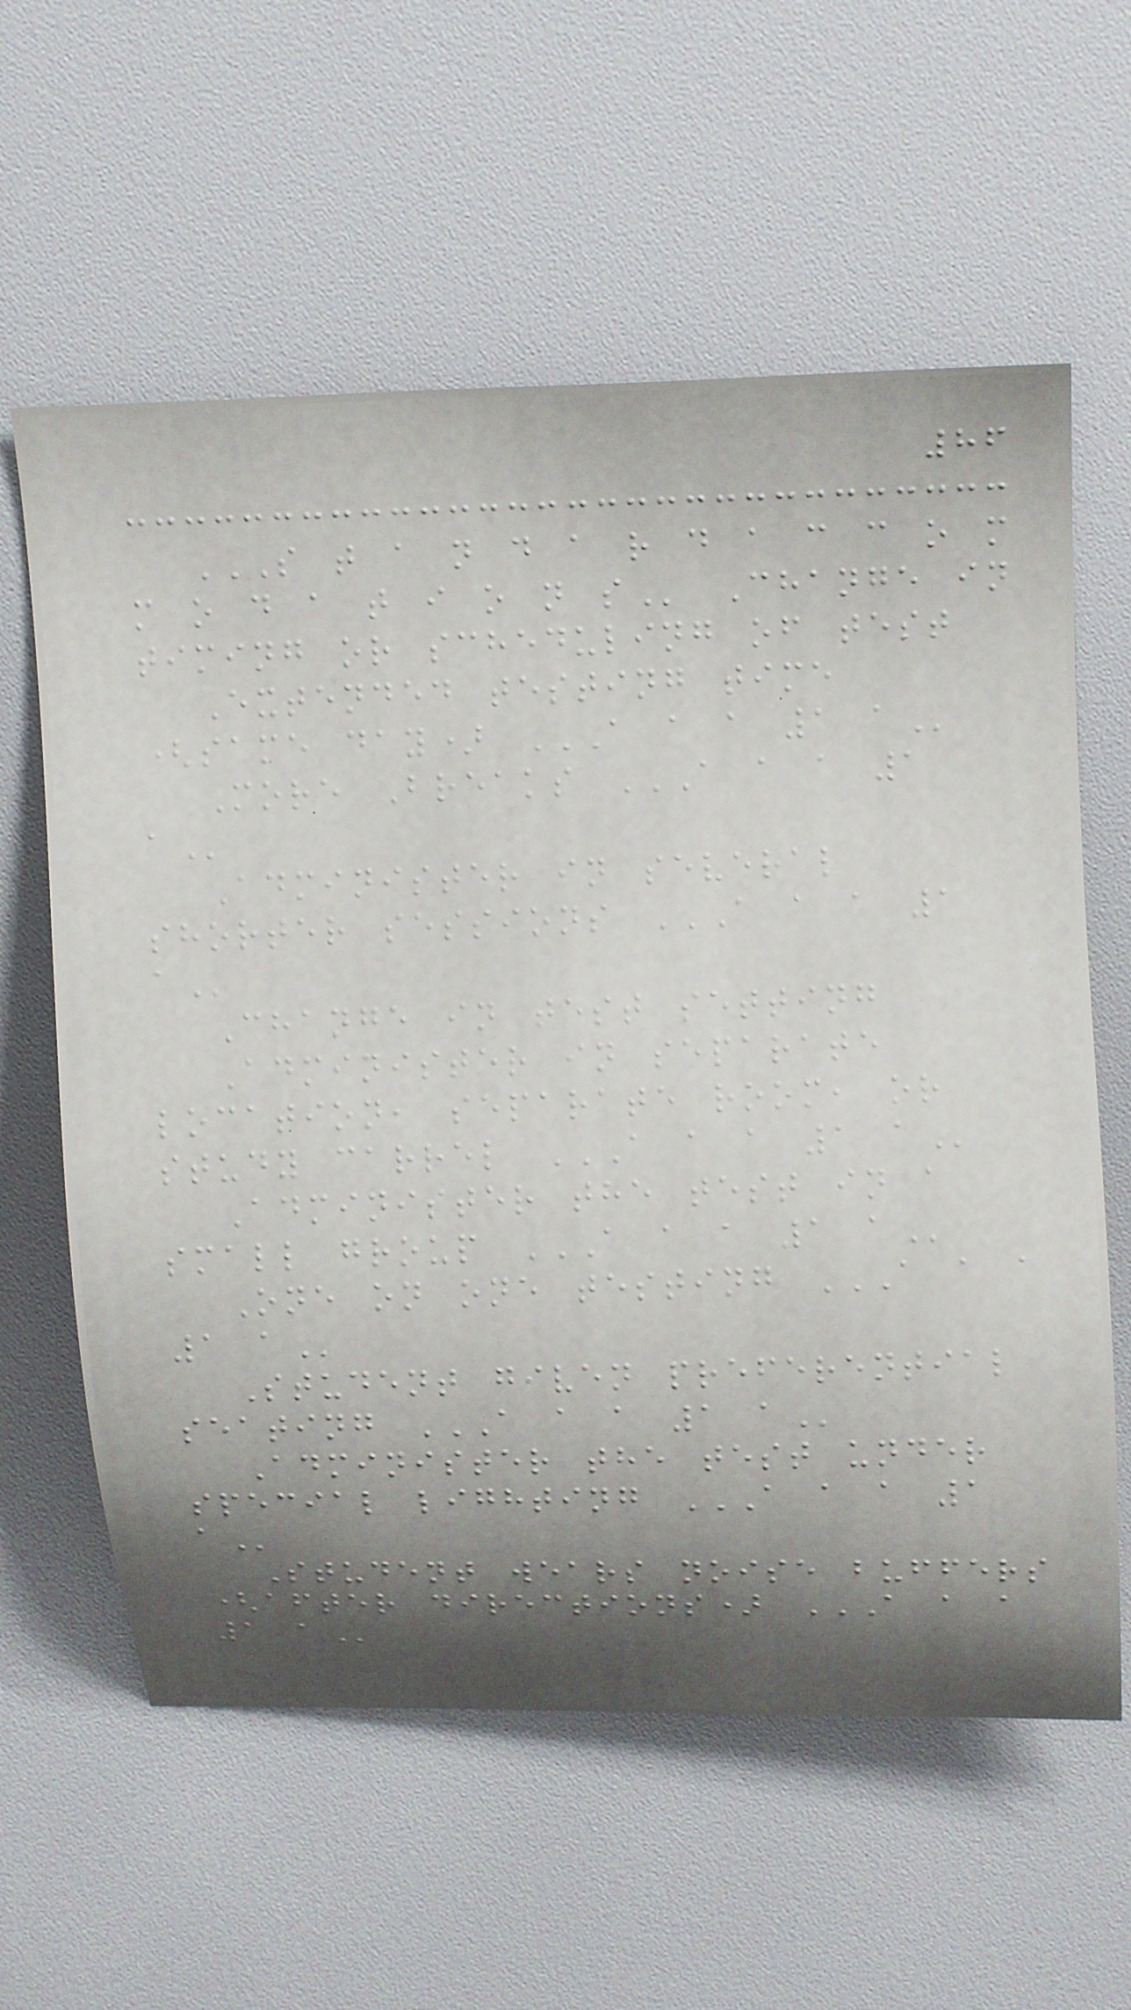86
S T A N D A R D A C C O M
M O D A T I O N S Change in
timing or scheduling of test
Extended testing time
(same day) A A A 1 A
More Breaks A A A 1
A
Administer in several
shorter sessions A A A 1
A
Change in test setting
Administer in separate
location, separate room, or
study carrel A A A 1 A
Administer the test in a
small group A A A 1 A
One on one testing A A A
1 A
Student given preferential
seating A A A 1 A
Administer the test under
special lighting A A A 1
A
Student wears noise buffers
(after directions) A A A
1 A
